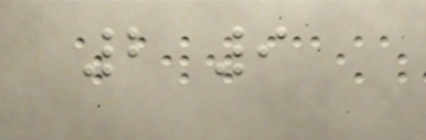2 9
